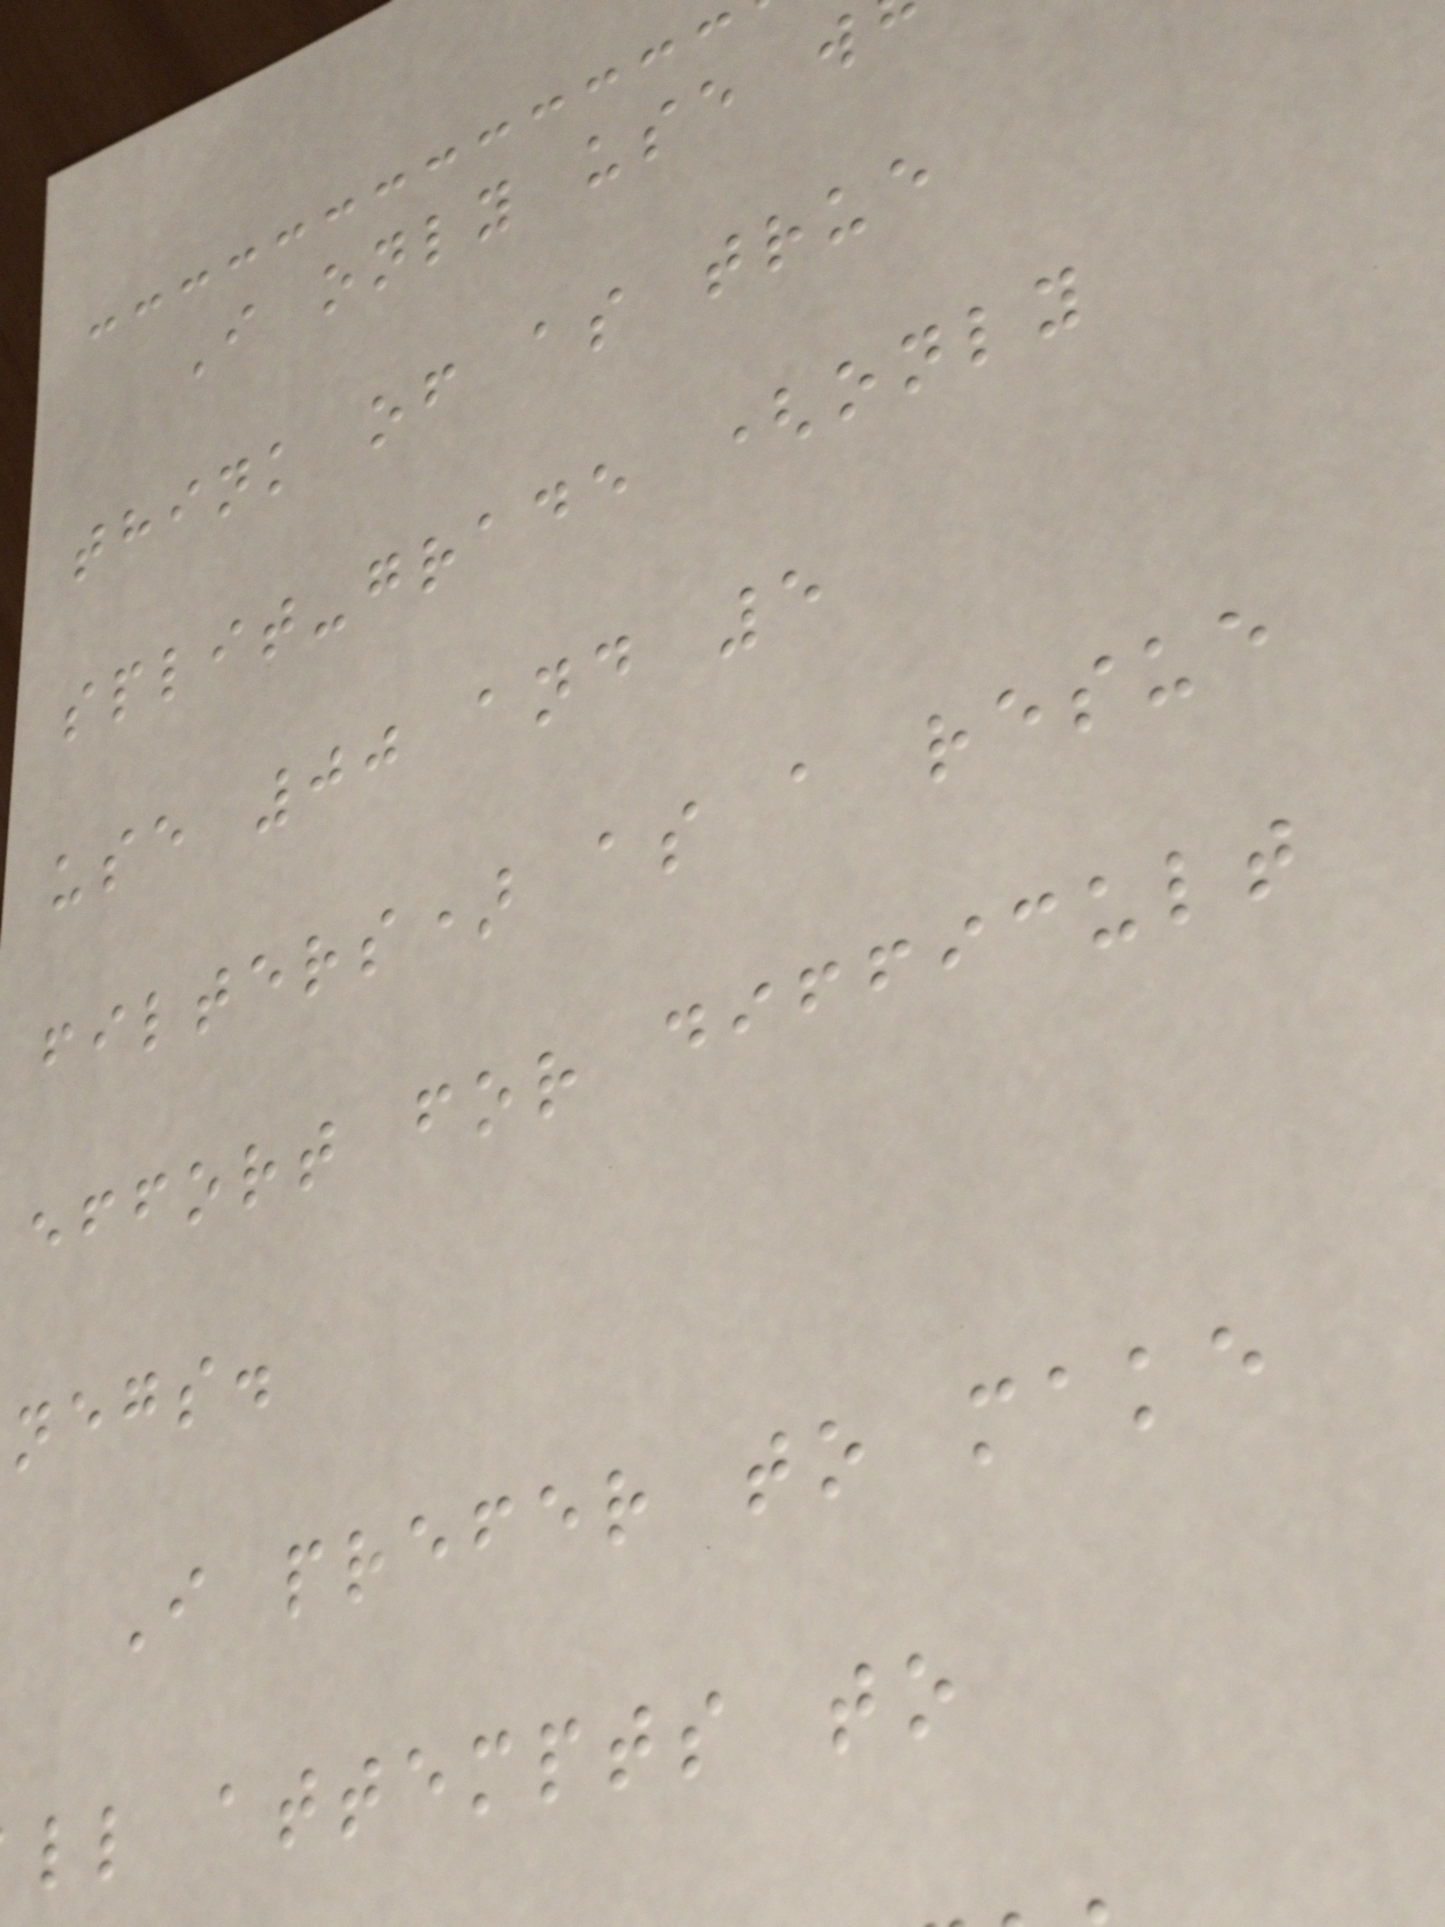I only use w
think of as true
split-grade (only
use 00 and 5
filters) as a resue
effort for difficult
negs.
I prefer to make
ll attempts to
